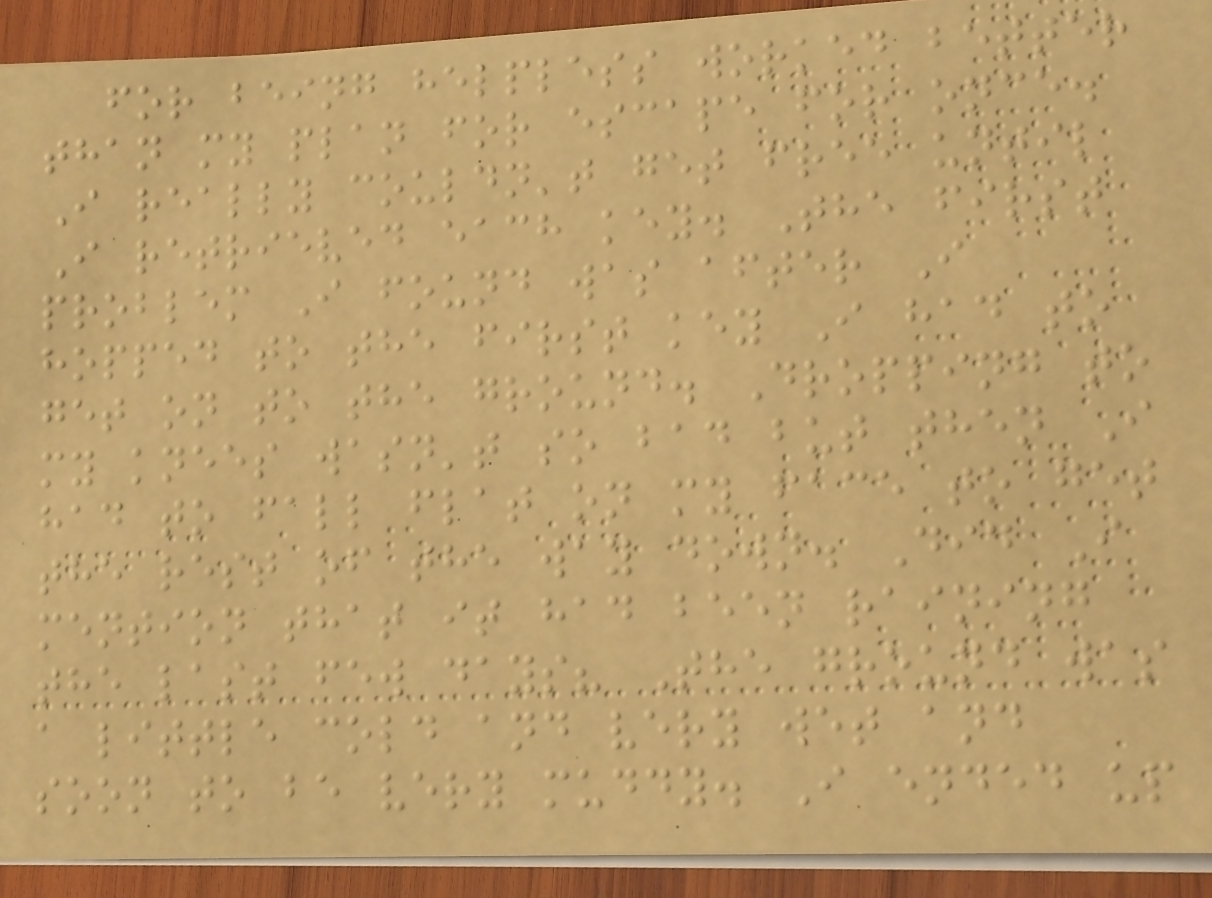for being helpless worked better
than my plan for escape for once.
I really couldn't get free until
I retrieved each key. The first
problem I found was after I
hopped to the first key I had to
get on to the ground. Dropping to
my knees wasn't so bad but then I
had to fall flat on my face to get
the rest of the way down. Did I
mention that it had been raining
the last few days? The ground was
a little cold and very wet and
soon to be very muddy. I ended up
